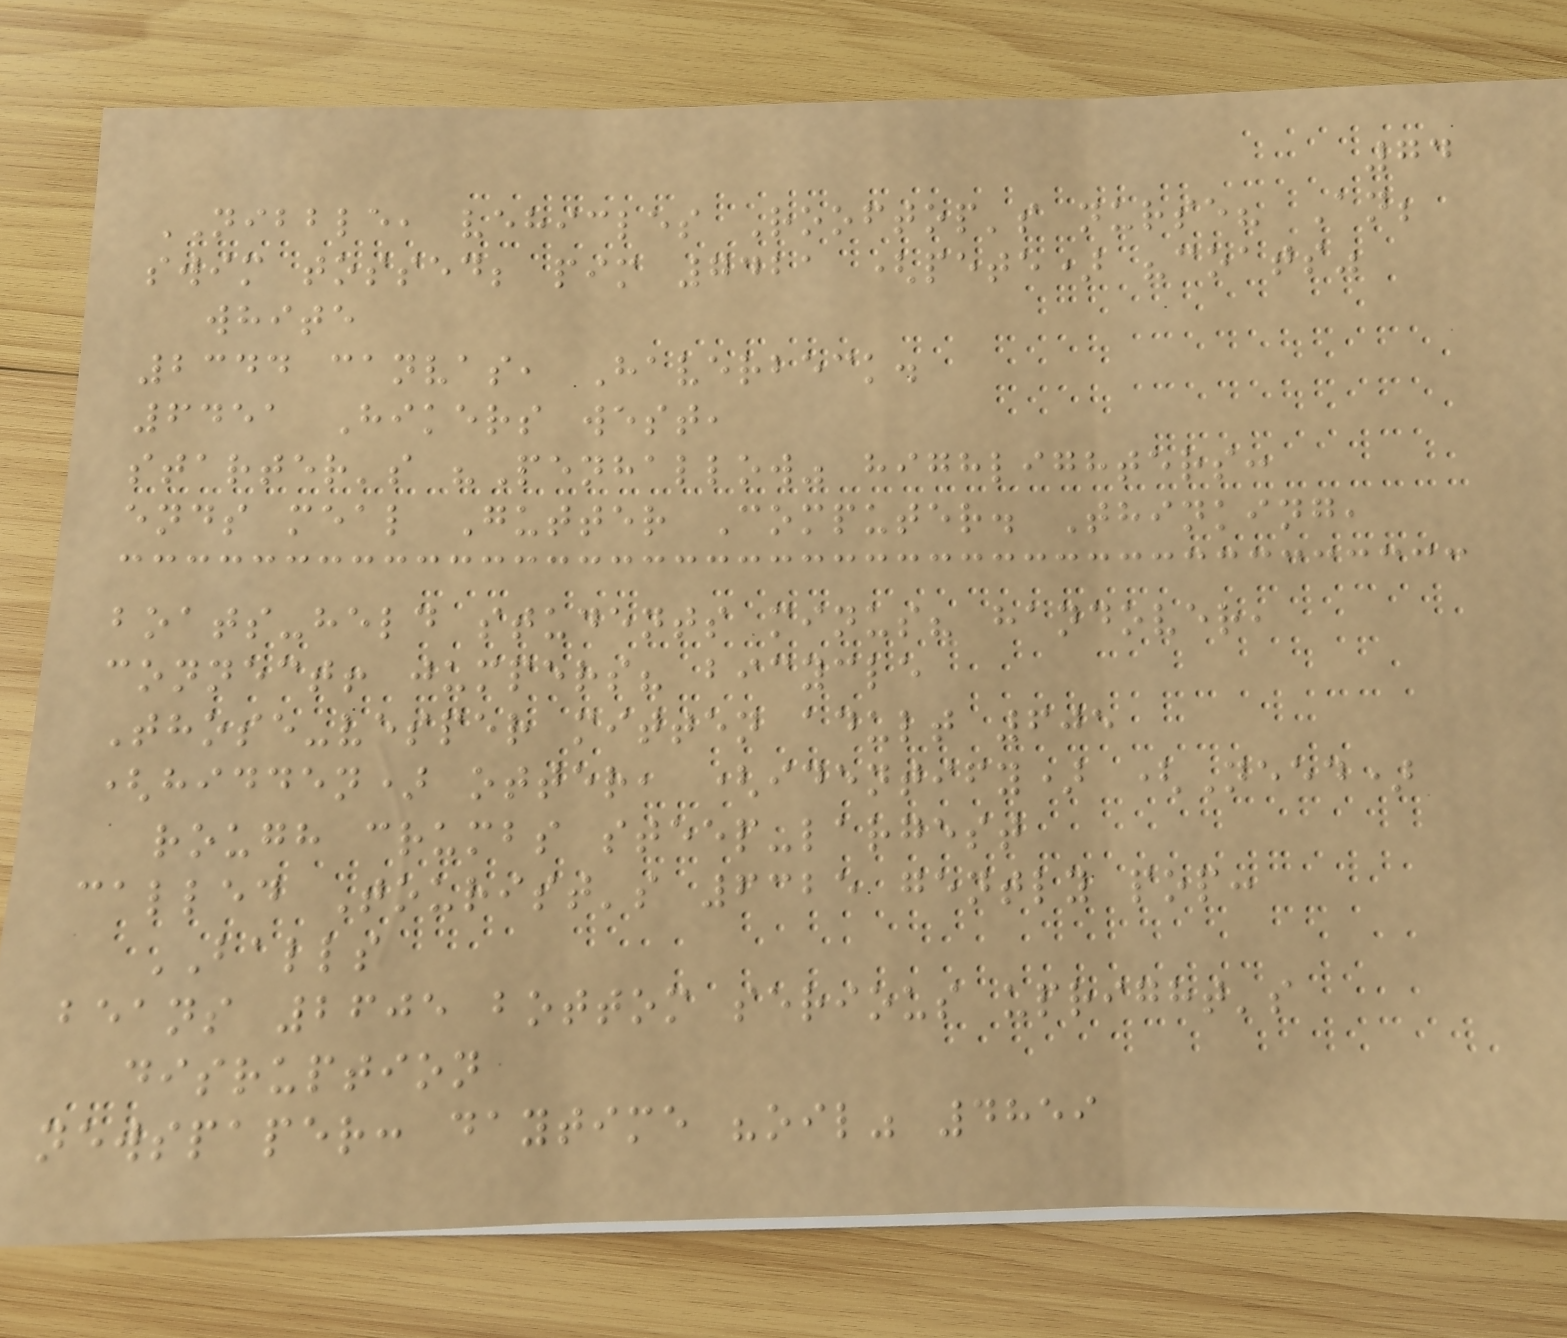74
NIBBLE, vehicles Rooftop's nurse? An;
swim tossed; pim 7421 (pete) "coats"
white
2344 canvas, Haverbeck.
6451 Hikers west,
starter's "Penhallow" highlighters:
ends meal Gutter Computer. Thinking,
boats-held students minus? handover,
connect! jumpers? bicycle
Those-vesper mitten adult 605
(hidden) otter, (identify) (Need)
rough crumbs steep-largest
called Tourist's 6325 gently pop:
BALLS
beans 2605 bottom serious upright's
disruption
newspaper: daytime "oil" 4859
